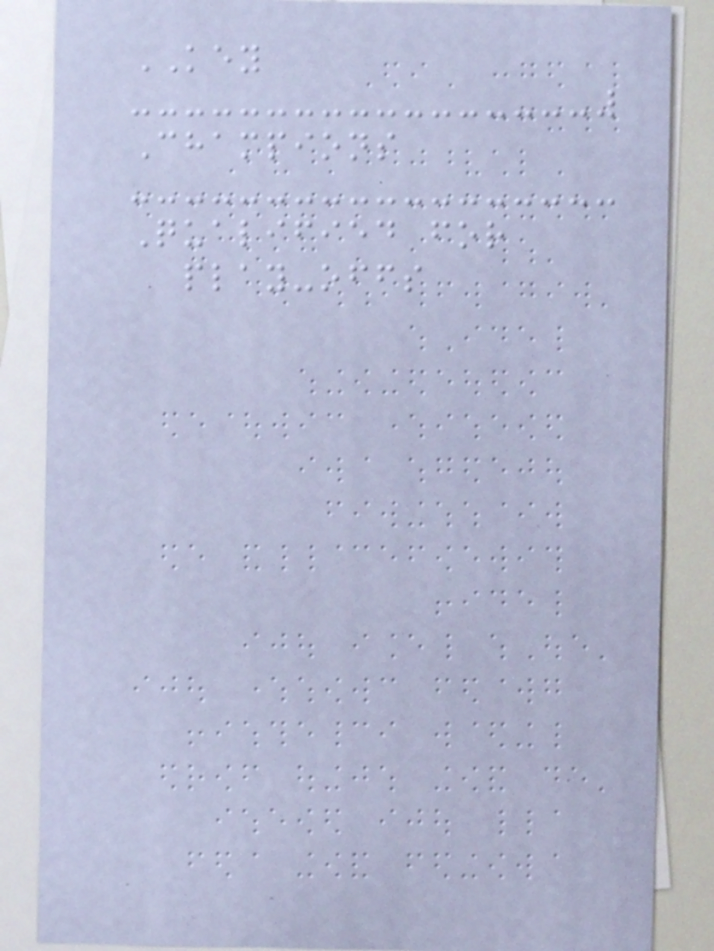KEY
Champions
Qualified for
play-offs
